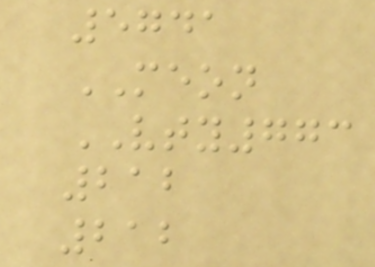5741
MEON
VTY773
212
212
